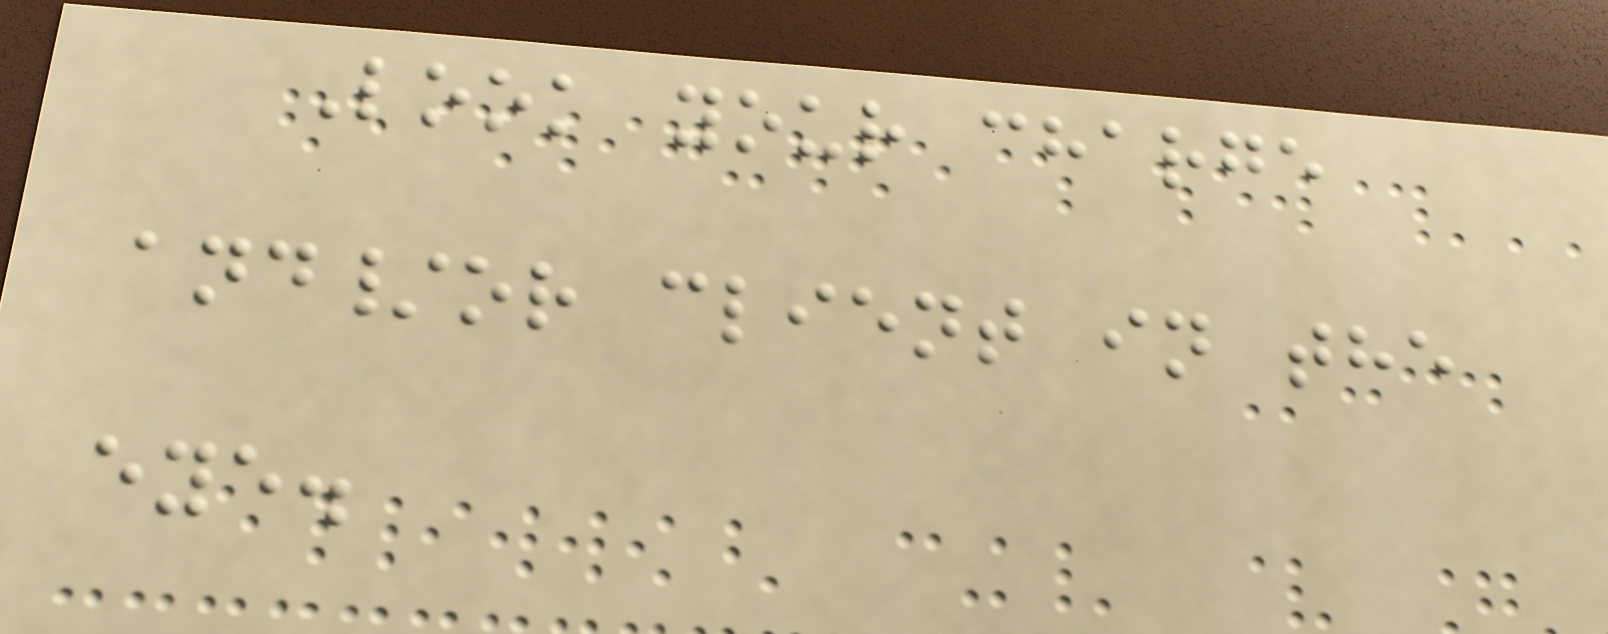Look your charge
and/or client in the
eye.
